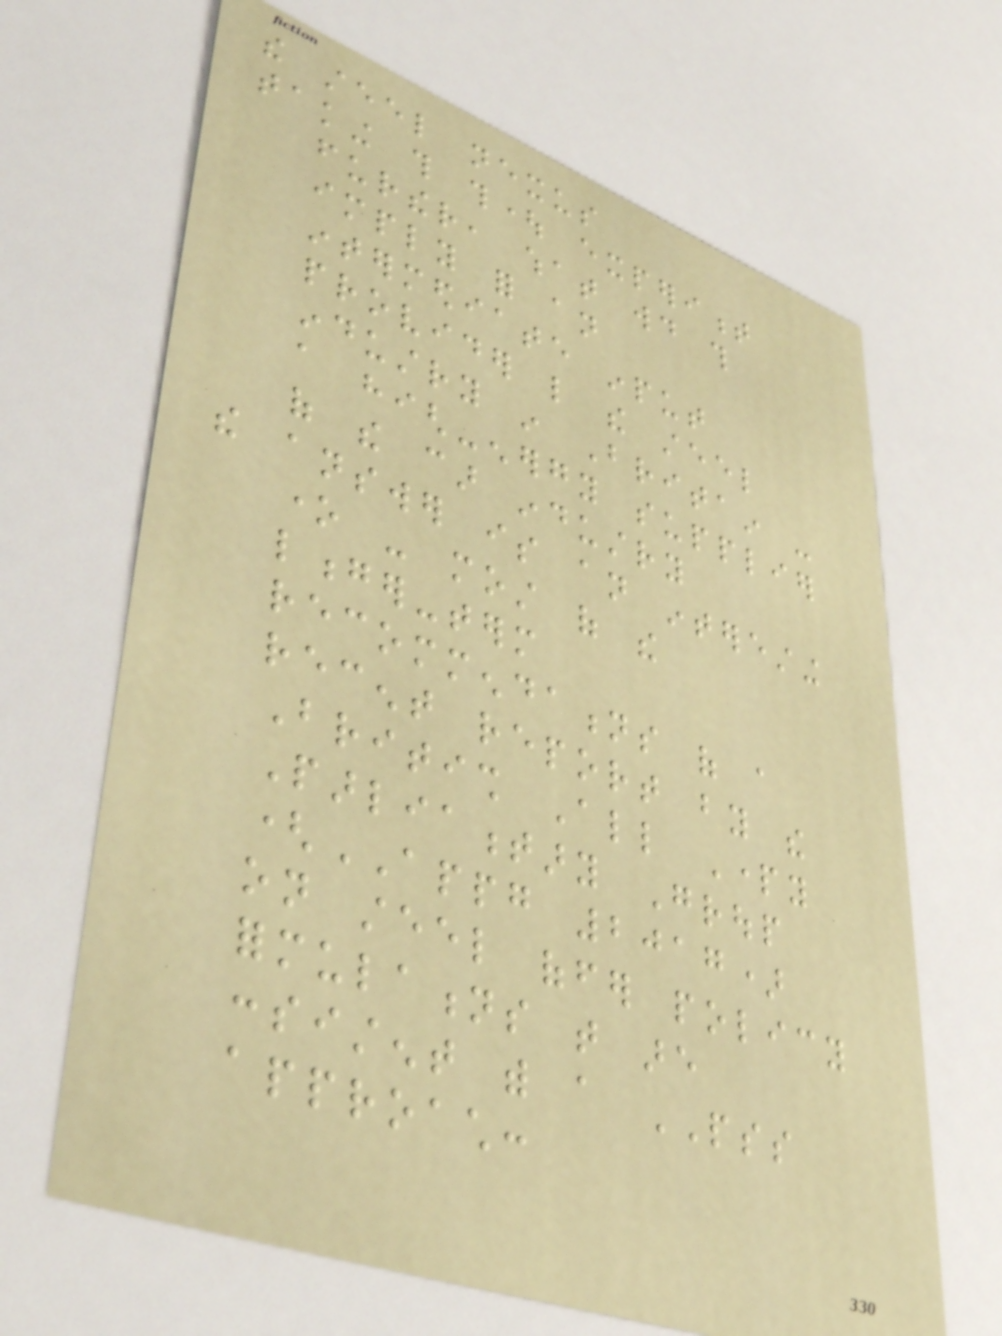the steel nexus
taking this thought experiment
further, what would this
imply for an
intermediate input
provider like the steel
industry in Britain -
a high-energy supplier
of the car industry
the answer is an interesting
one - most of the
longer-term
recommendations of a
recent report by the
British All Party
Parliamentary Group
(APPG 2017)
on steel offer policy
formulations that are
consistent with a PSS
approach:
